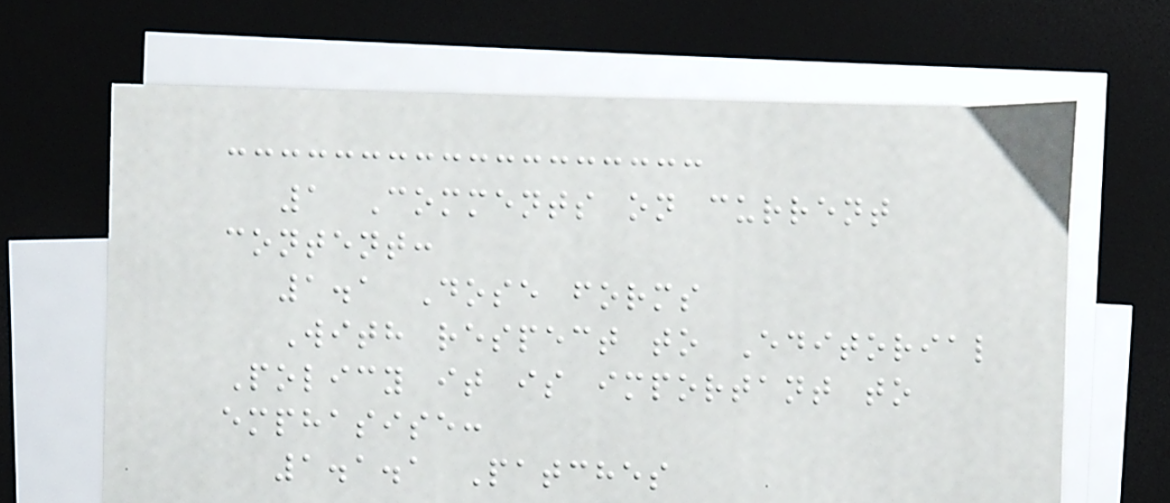1 Comments on current
content:
1.1 Dose forms
With respect to Editorial
Policy it is important to
emphasise:
1.1.1 Patches
